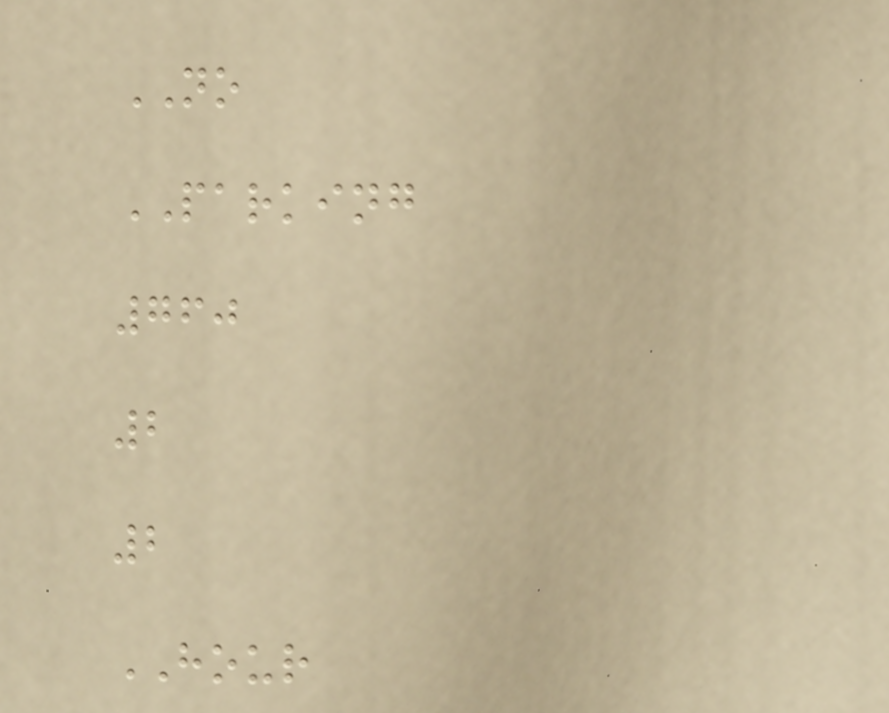NO
PARKING
760
2
2
HOUR
